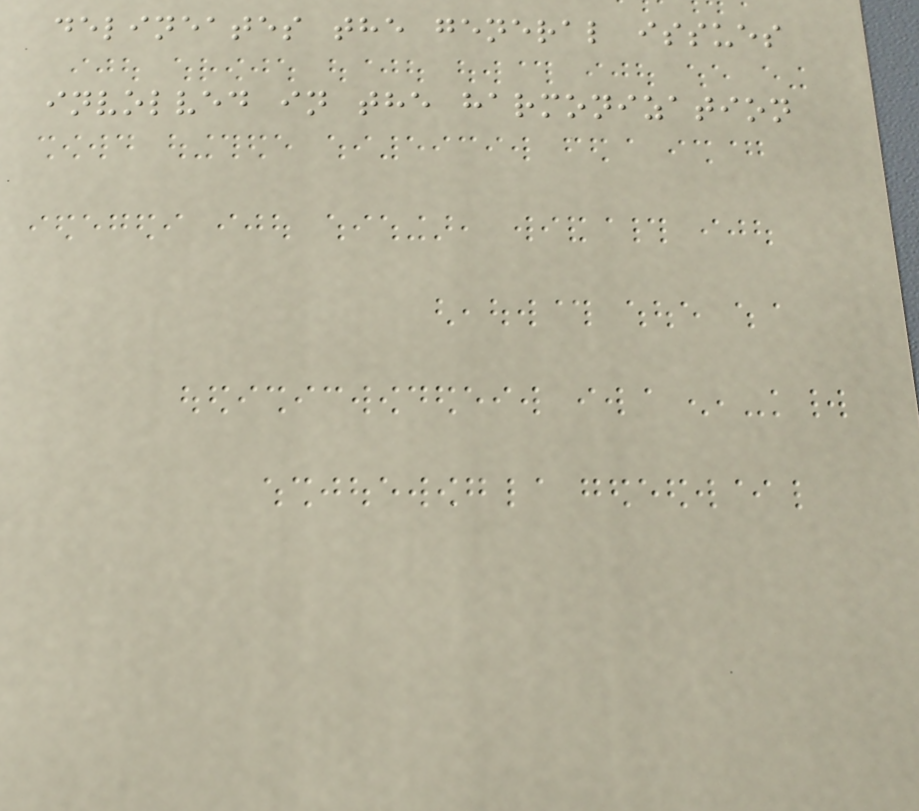delineates the general issues
involved in the harmonization
